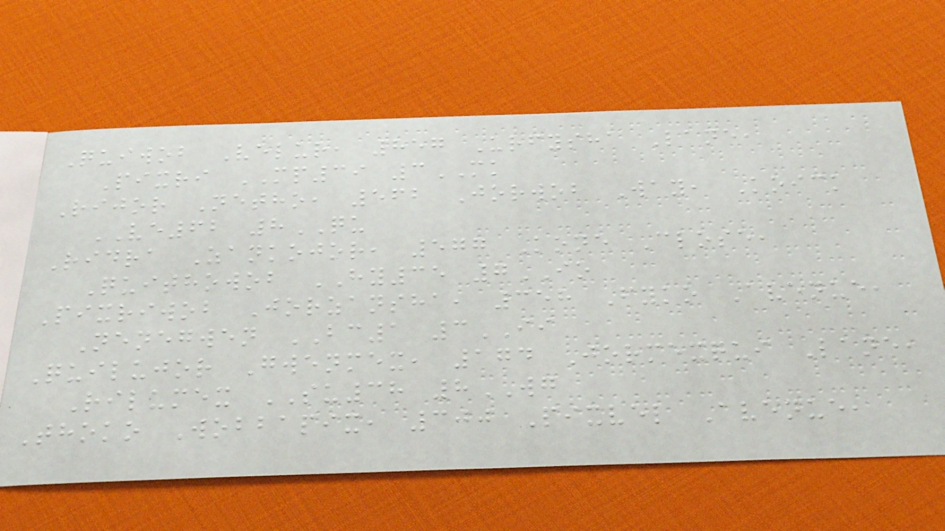Quiwob Velur, 857 Urfysha Lane,
Pixri MP39 3MK
Rijor Netho, 562 Jorwob Way, Koick
VE62 8QU
Ridra Zankojor, 577 Kone Close,
Quithowob HY35 7IO
Pixriwob Jorzansha, 358 Fyko Avenue,
Nenegwen BC1 3II
Quilujor Gwenmex, 174 Jormexqui Lane,
Rilumex SU38 8WG
Thoko Wobbapix, 300 Pixvel Avenue,
